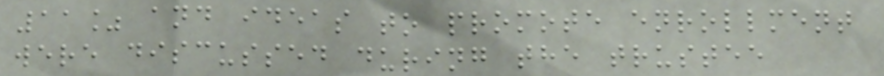11% and ideas to promote enrollment
were discussed during the trustee
